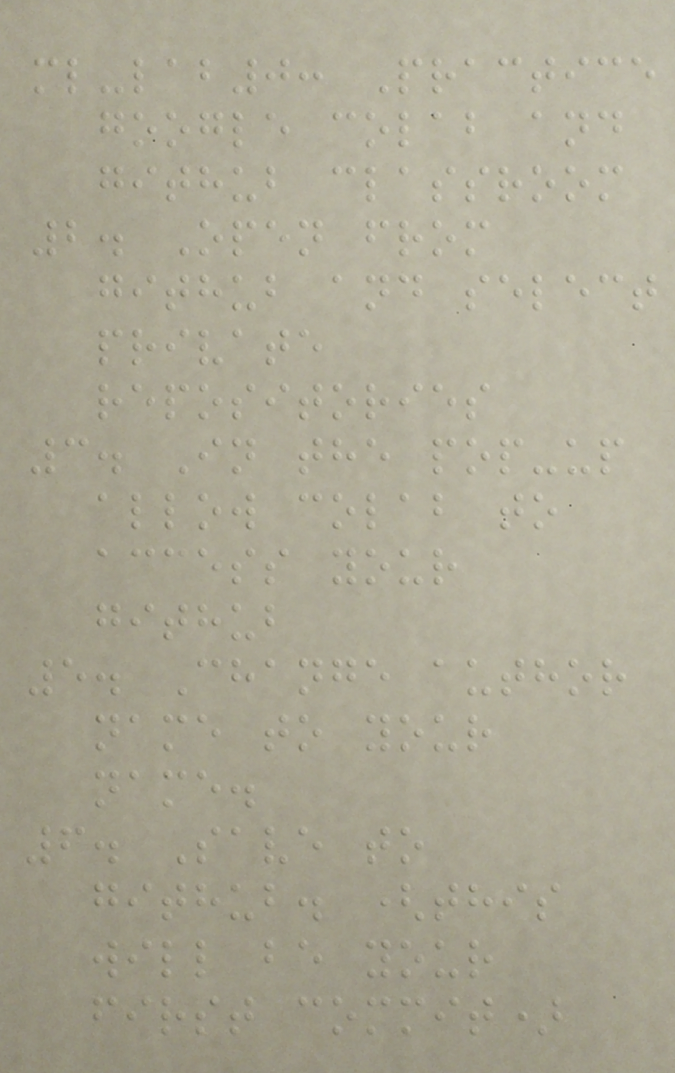ml-lab0: Practice
google colab and
github classroom
2. Open from
github and select
private
repositories
3. In the pop-up
allow colab to
access your
github
5. Change author
name to your
name.
6. Save to
github. (this
will be your
first commit)
